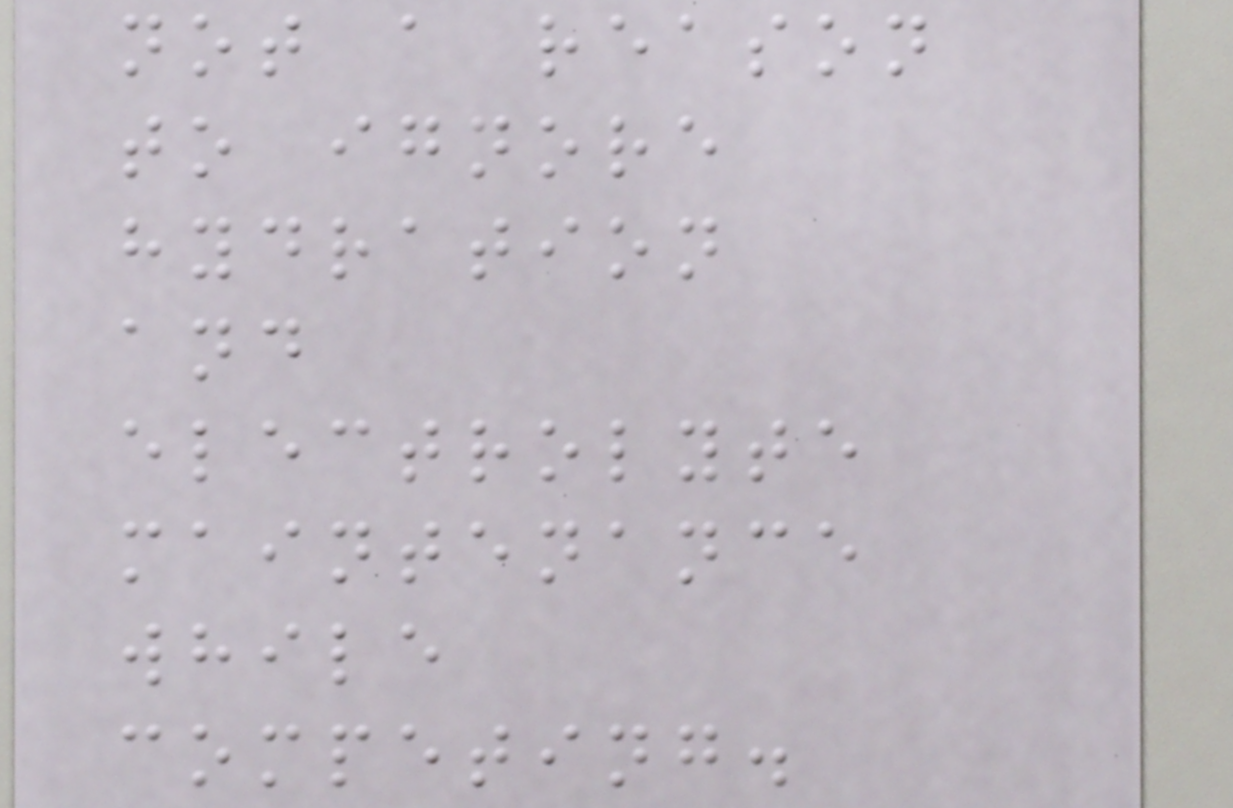not a reason
to ignore
hydration
and
electrolyte
maintenance
while
competing.
